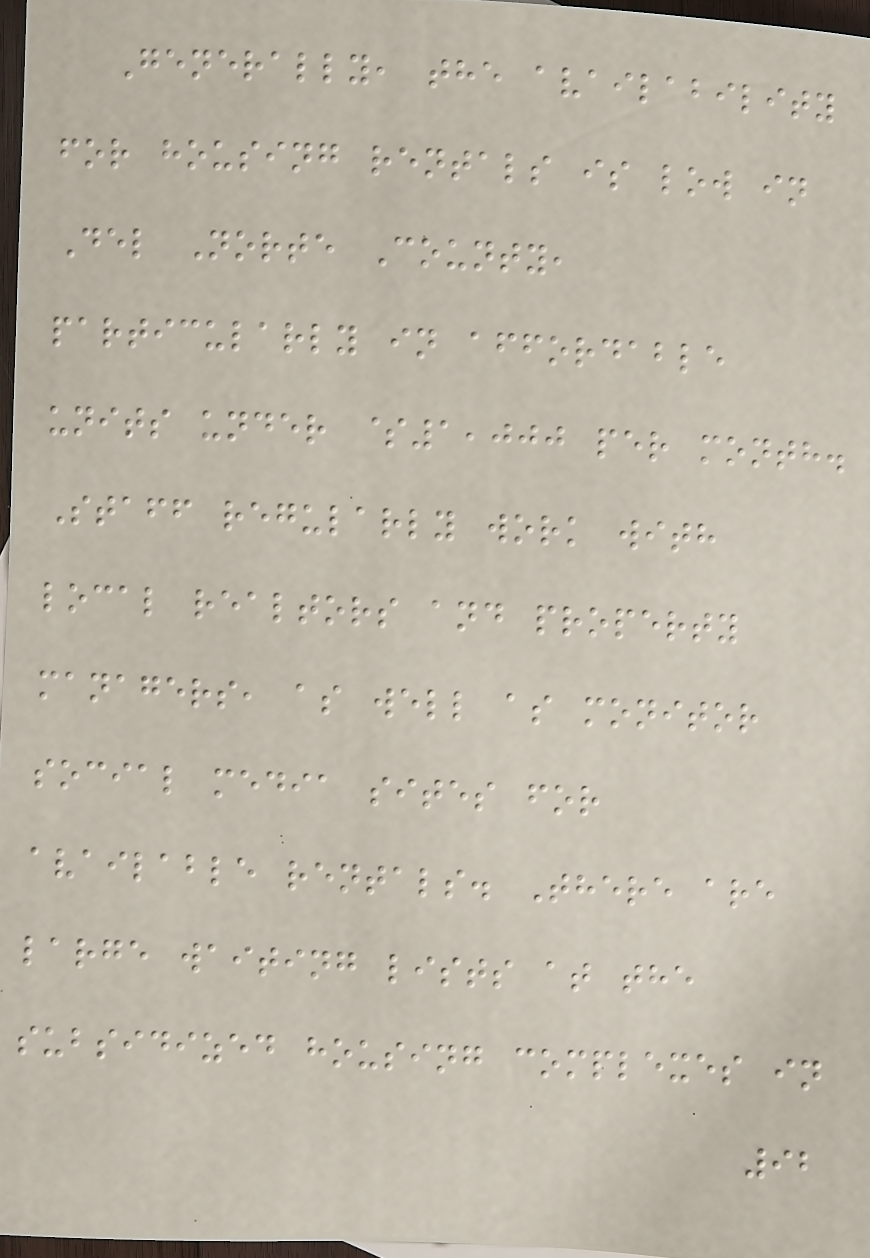Generally, the availability
for housing rentals is low in
Del Norte County,
particularly in affordable
units under $1,000 per month.
Staff regularly work with
local realtors and property
managers, as well as monitor
social media sites for
available rentals. There are
large waiting lists at the
subsidized housing complexes in
92
